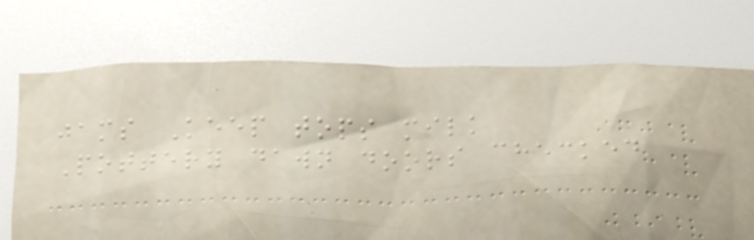jams Keep tops milk
Pottery dawn doors checked
